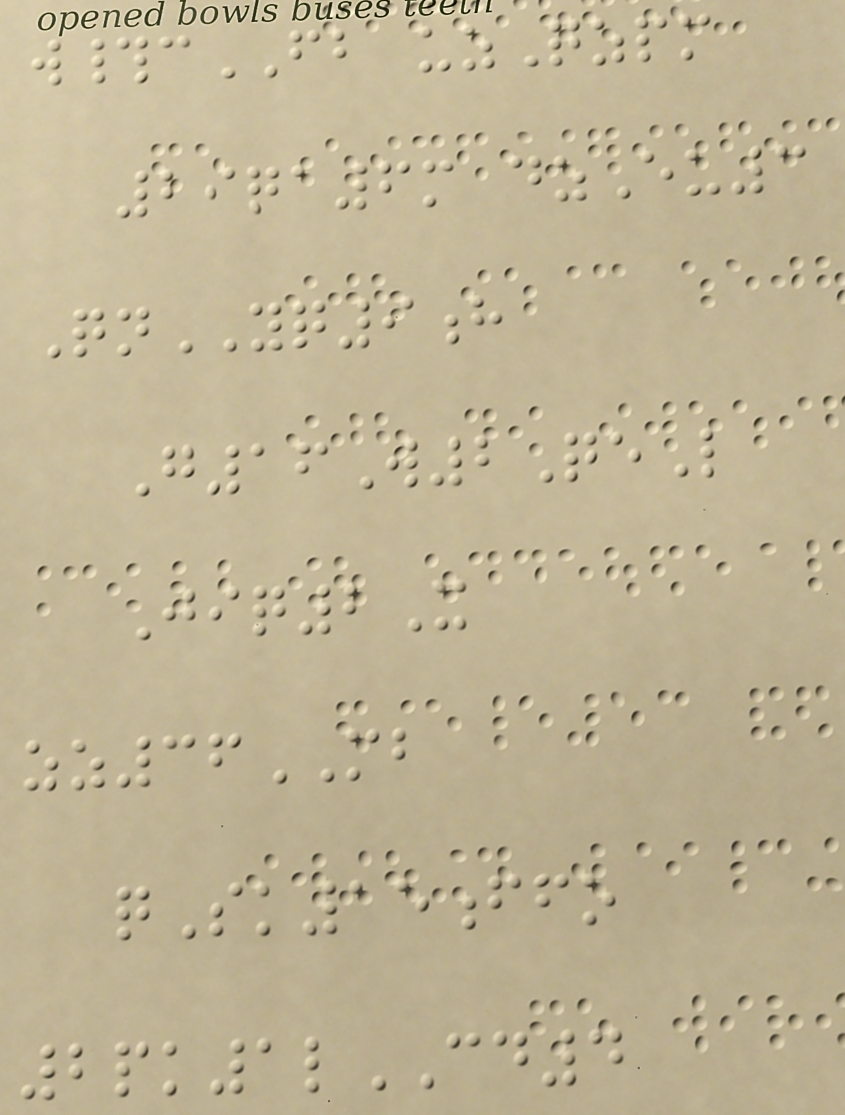w#cFB uzQzpm
29qa6m dzEu3
QnYQ9h
G16W2QeL
Jiq2X
zz36MB
qSk15ffo
2pk1lCD4
